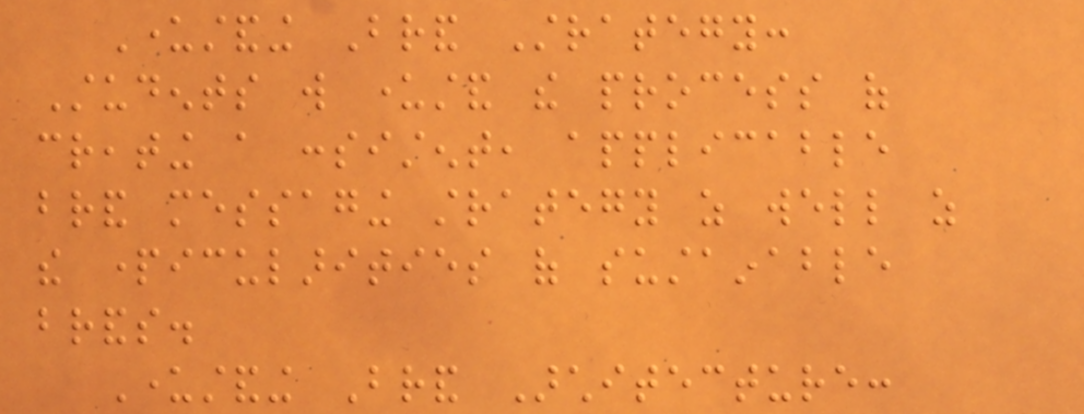Understanding Brand Strategy:
Students will understand the process of
creating a consistent, applicable
brand messaging strategy as well as
the particularities of sustainable
brands.
Understanding Brand Architecture:
